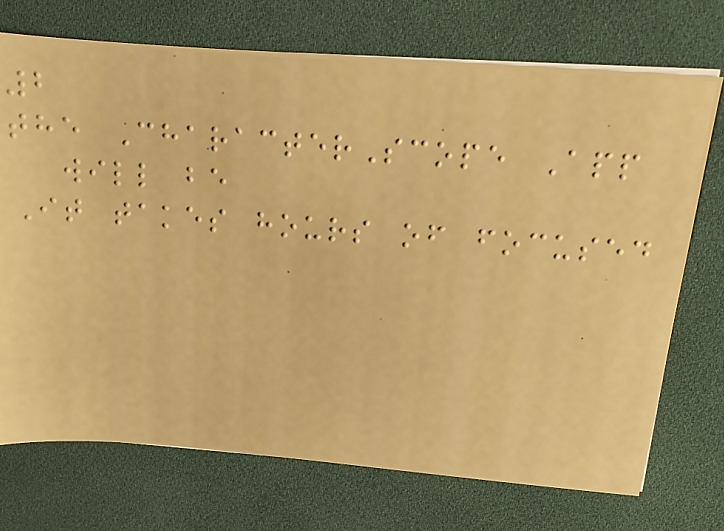2
the CharacterScope App
will be
It takes hours of focused
